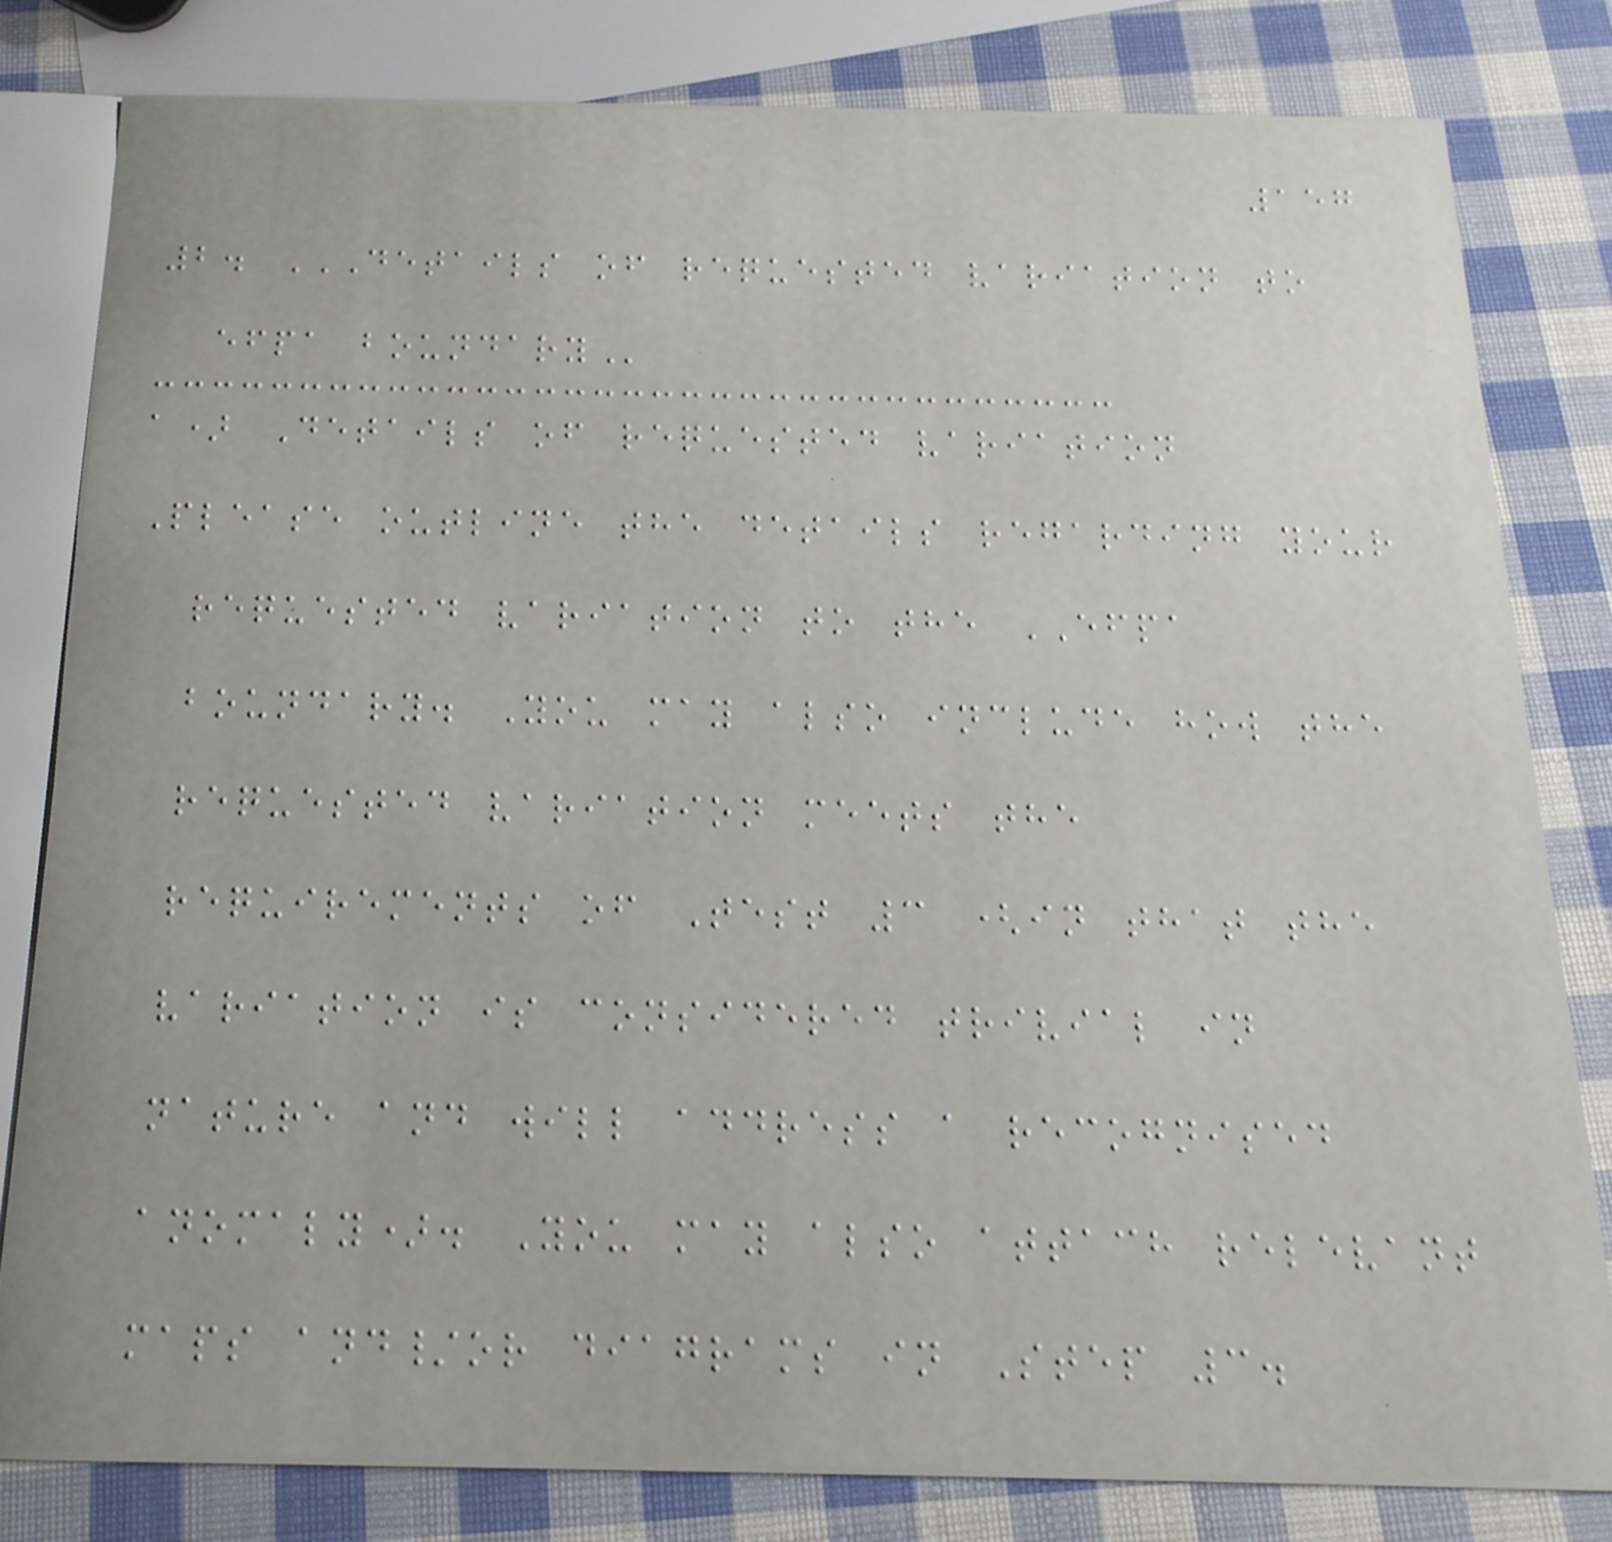157
2. DETAILS OF REQUESTED VARIATION TO
EFPA BOUNDARY
a) Details of requested variation
Please outline the details regarding your
requested variation to the EFPA
boundary. You may also include how the
requested variation meets the
requirements of Test 3 (in that the
variation is considered trivial in
nature and will address a recognised
anomaly). You may also attach relevant
maps and/or diagrams in Step 3.
